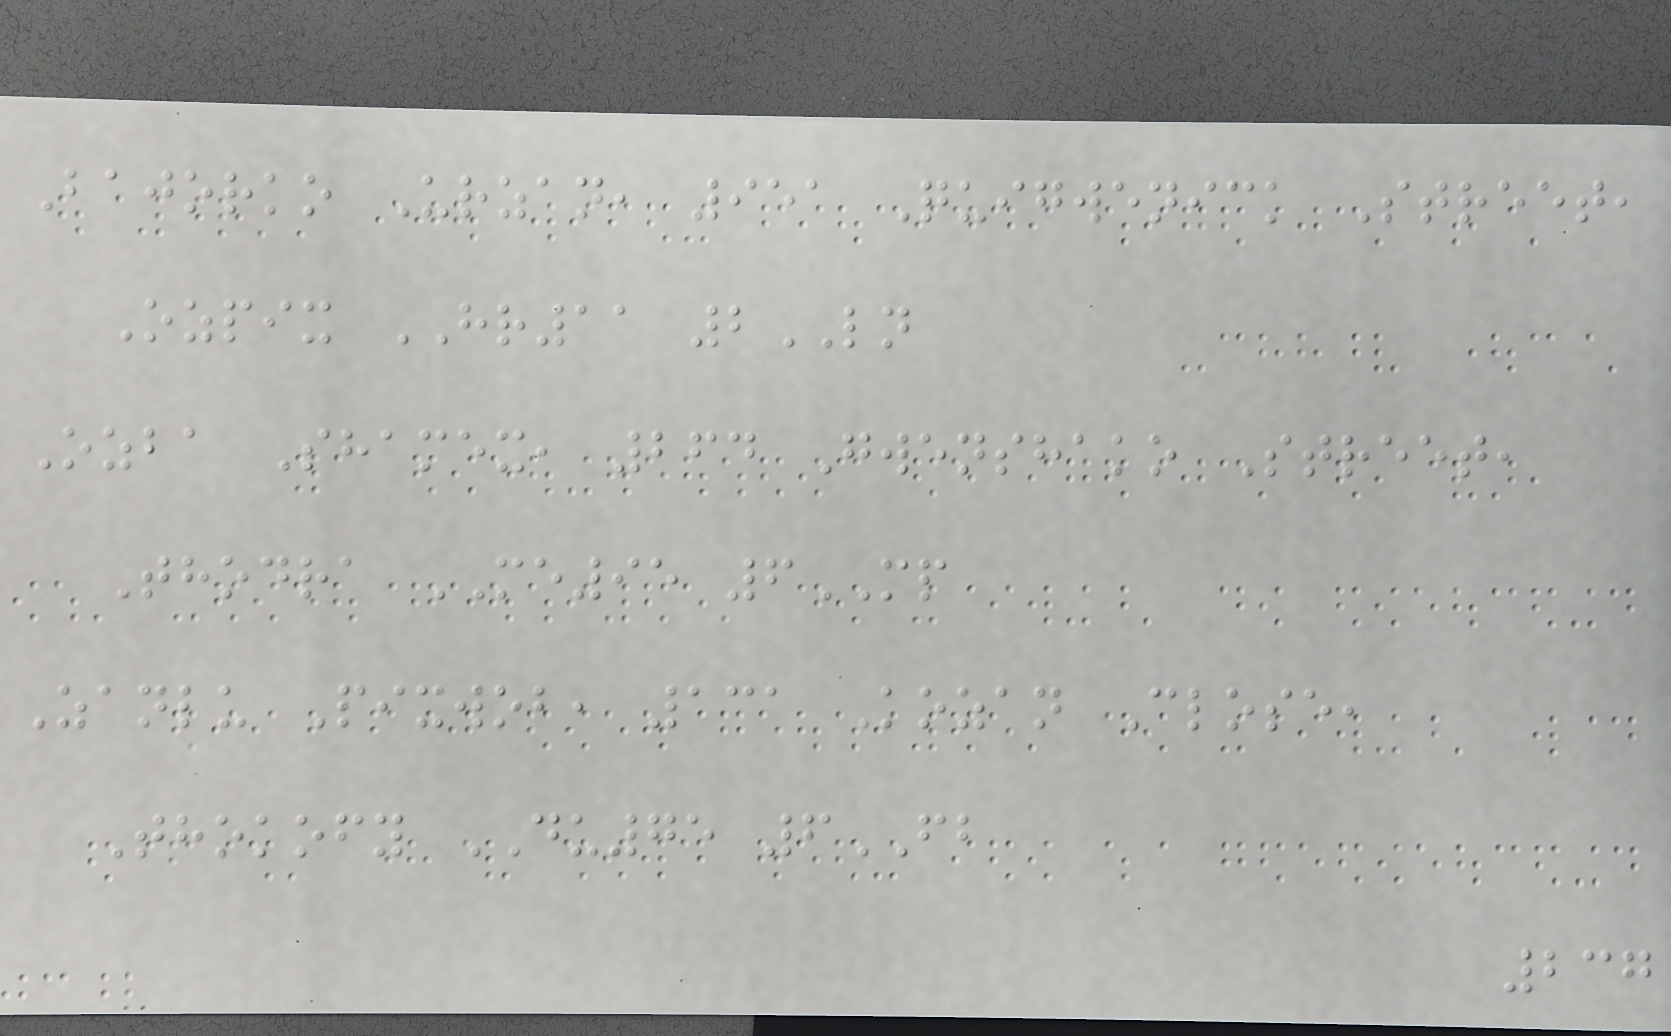Bajorko Urzan, 951 Quigwenick Street,
Ozpix HR11 2LN
Ozba Shamex, 264 Gwenshako Street,
Thodra ME95 6MP
Zanlu Pixwob, 131 Kozan Close,
Thokofy DU75 6FB
237
